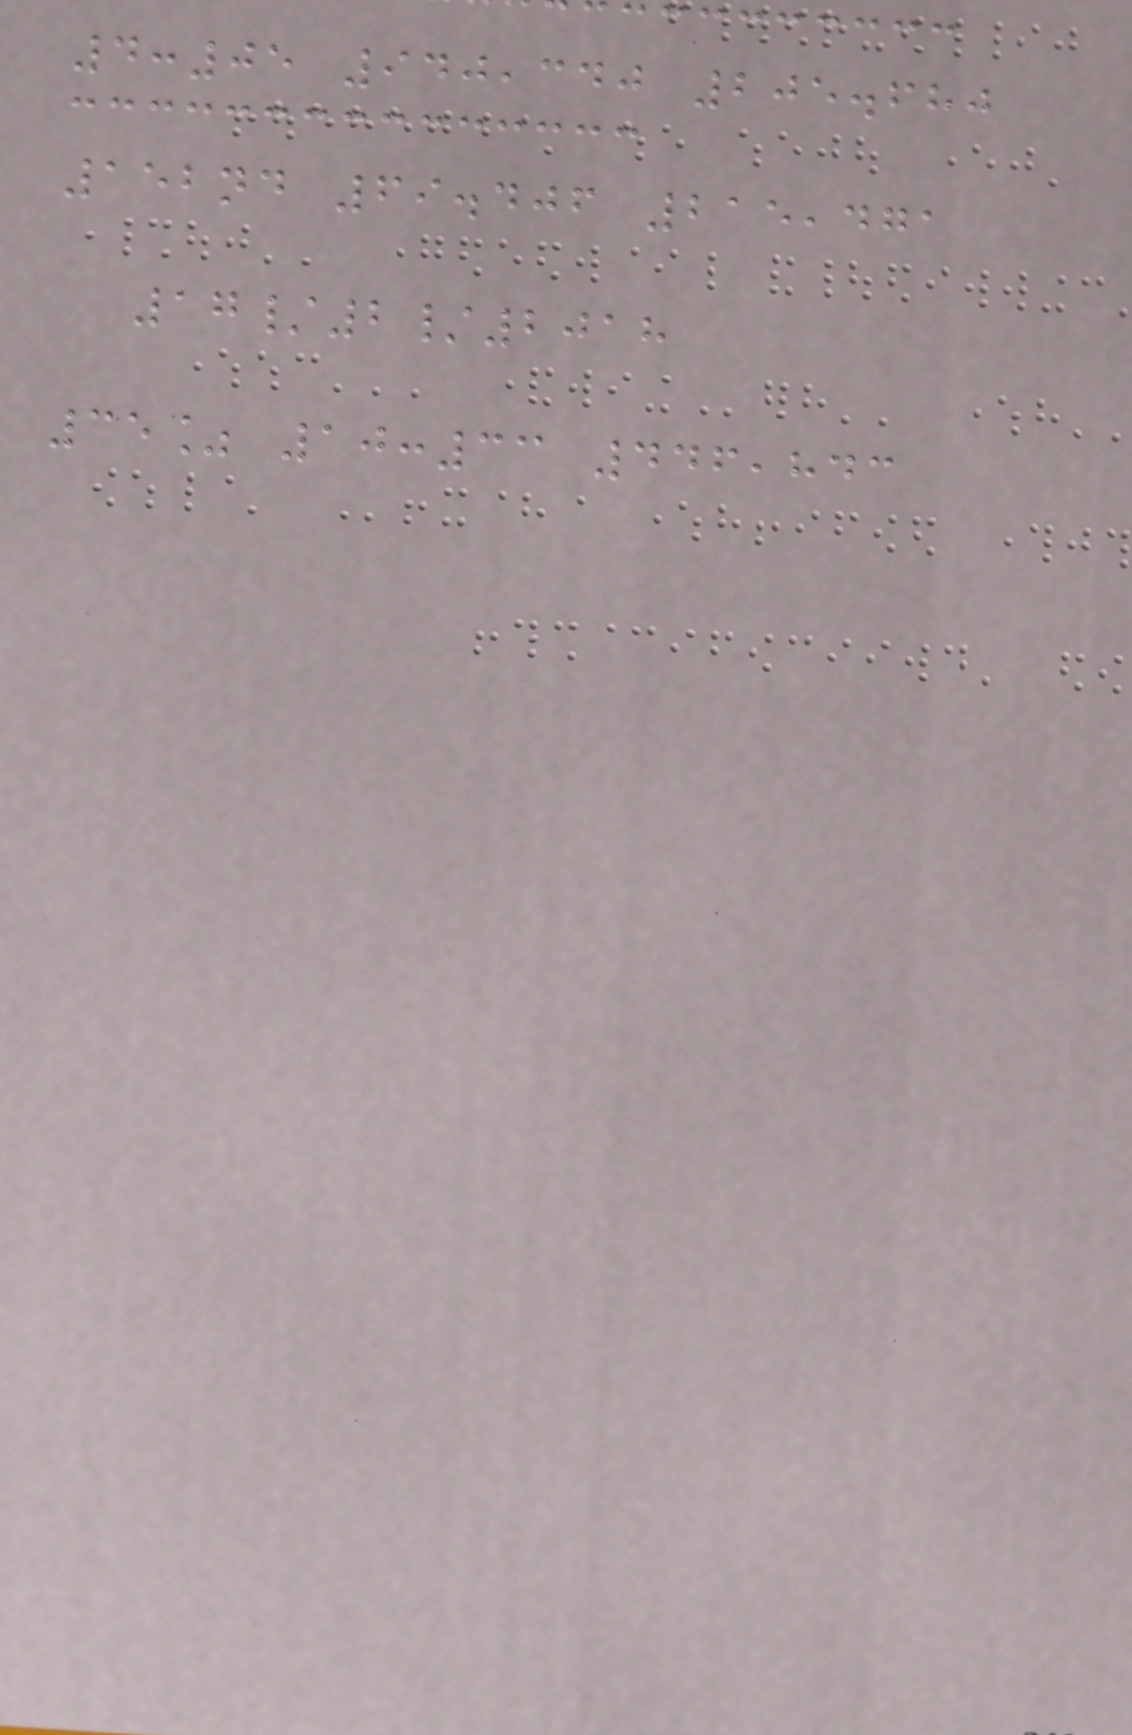4:05 940,340 205.680
152nd 69.406 215,471
17/2/2018
35% 10:33 446,843
